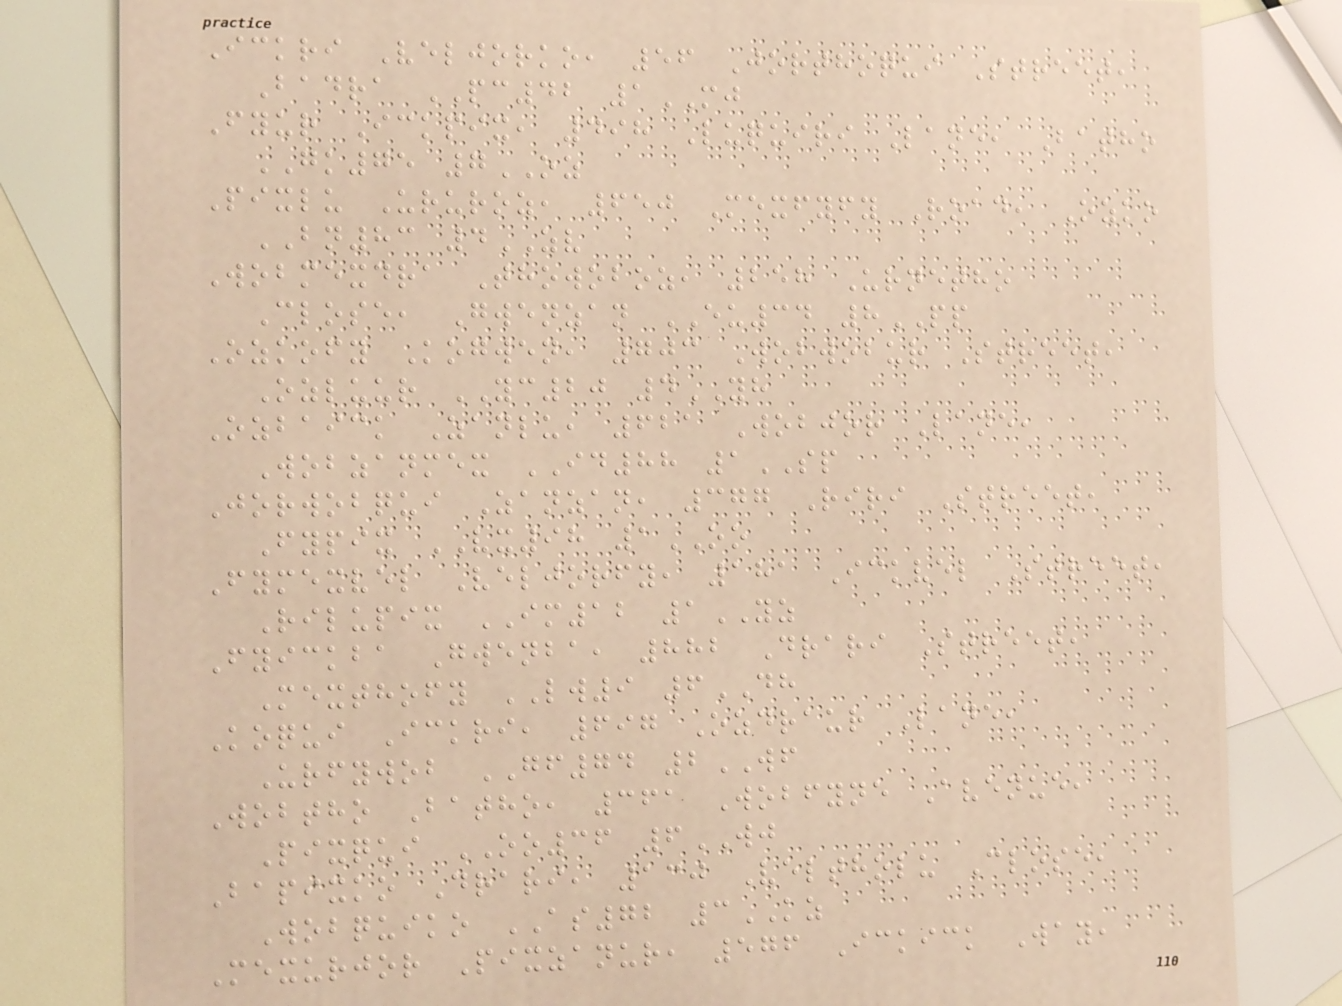Ickri Veljorko, 56 Jorthoqui Street,
Badra PC42 1MJ
Fyur Ickpix, 498 Luquiri Lane, Batho
GK75 7OZ
Pixlu Ururoz, 650 Mexfyfy Road, Ozko
BN83 4ZV
Wobmexdra Thowoboz, 258 Urnetho
Close, Gwenzan EU34 8PP
Ozkofy Kogwen, 703 Wobwobur Street,
Ozluur YC20 4YH
Ozbaick Zanlu, 621 Wobjor Lane,
Wobzanmex ID88 1SP
Jorwobqui Zanzan, 377 Riri Street,
Fypix VX98 1OO
Fymexvel Veljorfy, 181 Ickvel Street,
Rilupix IM12 1YZ
Fyickba Gwenba, 882 Drari Street,
Mexthofy LW9 6DH
Koqui Ickri, 697 Ozdraur Lane,
Urfywob GF74 2WF
Wobtho Batho, 361 Wobfyne Avenue,
Pixqui OO36 6WJ
Bapixko Drari, 130 Veltholu Close,
Wobquiko AS72 3KZ
Mexurjor Pixzanur, 576 Ickick Way,
